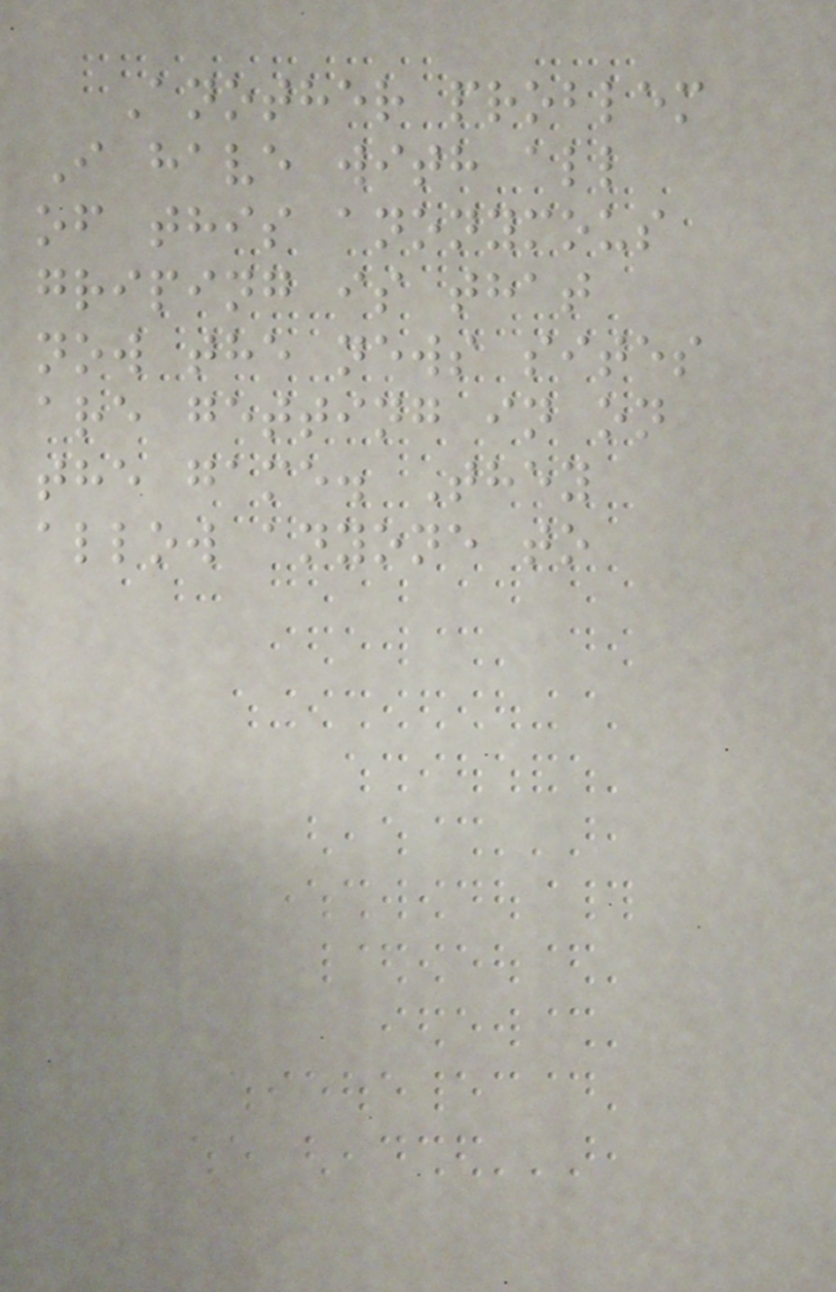Another problem
I have with all
of this anonymous
griping is that
now the news sites
are getting in on
the game. They
allow anyone to
